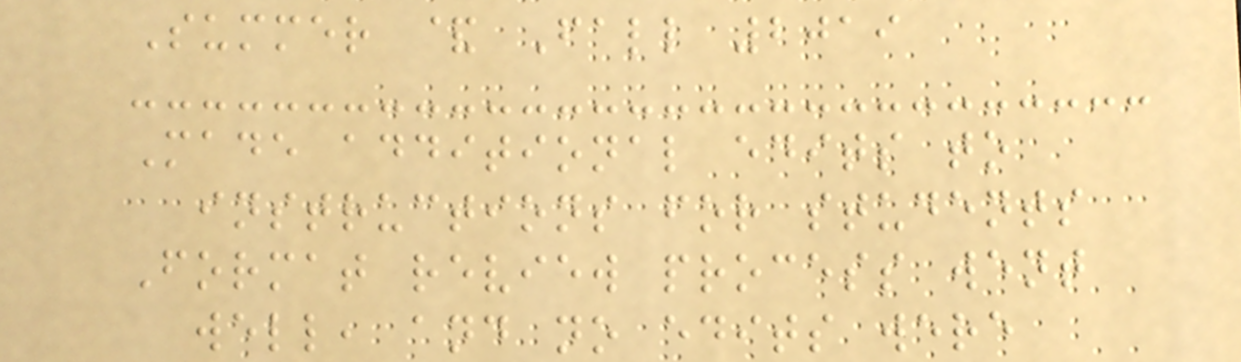Summer & Fall 2019
Made additional edits to
instructions for students
Format review process went
well, and no edits were
